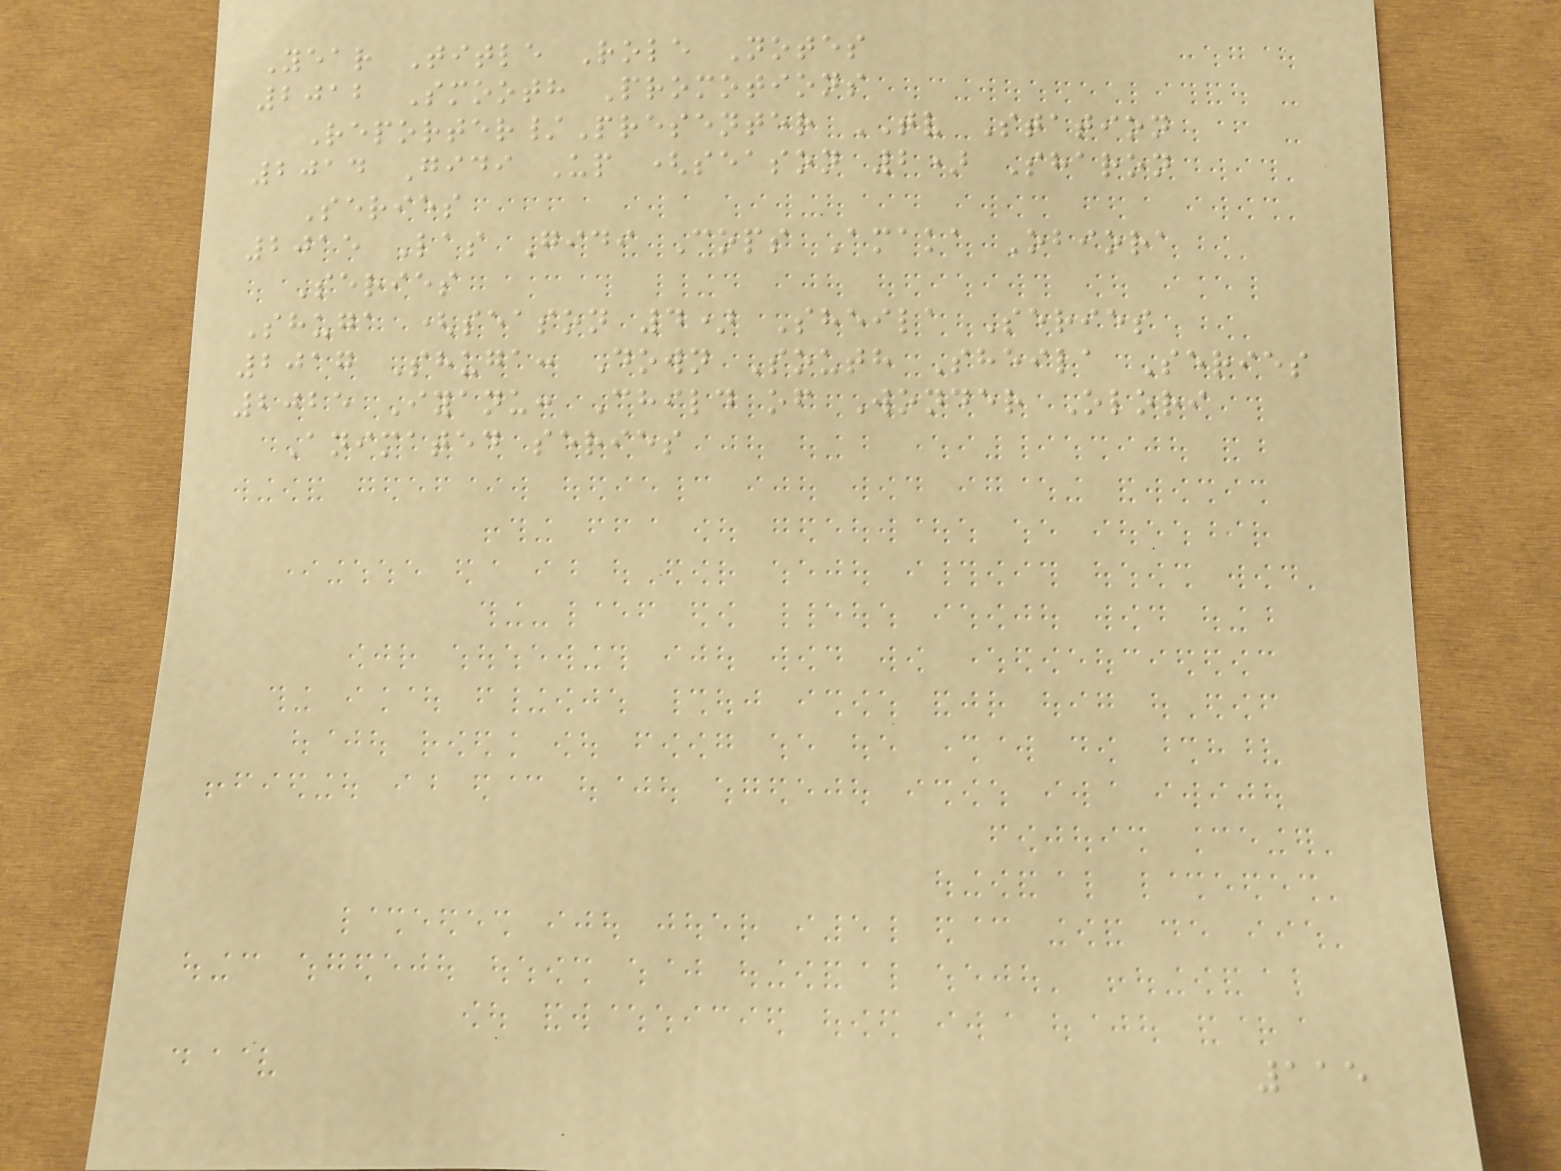Year Title Role Notes
2012 Smooth Promotions
Reporter/Presenter TV Station
2014 Gidi Up (season 2) Sharon
Series
2015 Las Gidi Cops Amaka Obiora
Series
Shuga (season 4) Sheila Series
2017 Shuga: Down South Sheila Series
2025 Iyanu: Child of Wonder Olori
Animated series
115
